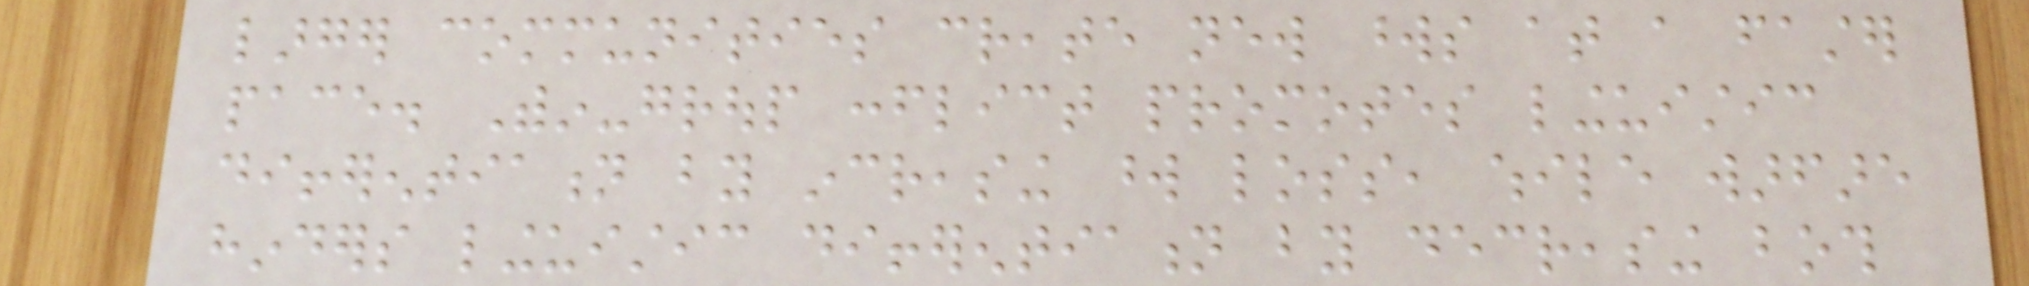larger communities create new words at a faster
pace. Within-group conflict promotes linguistic
differentiation by increasing word loss, while warfare
hinders linguistic differentiation by decreasing both
